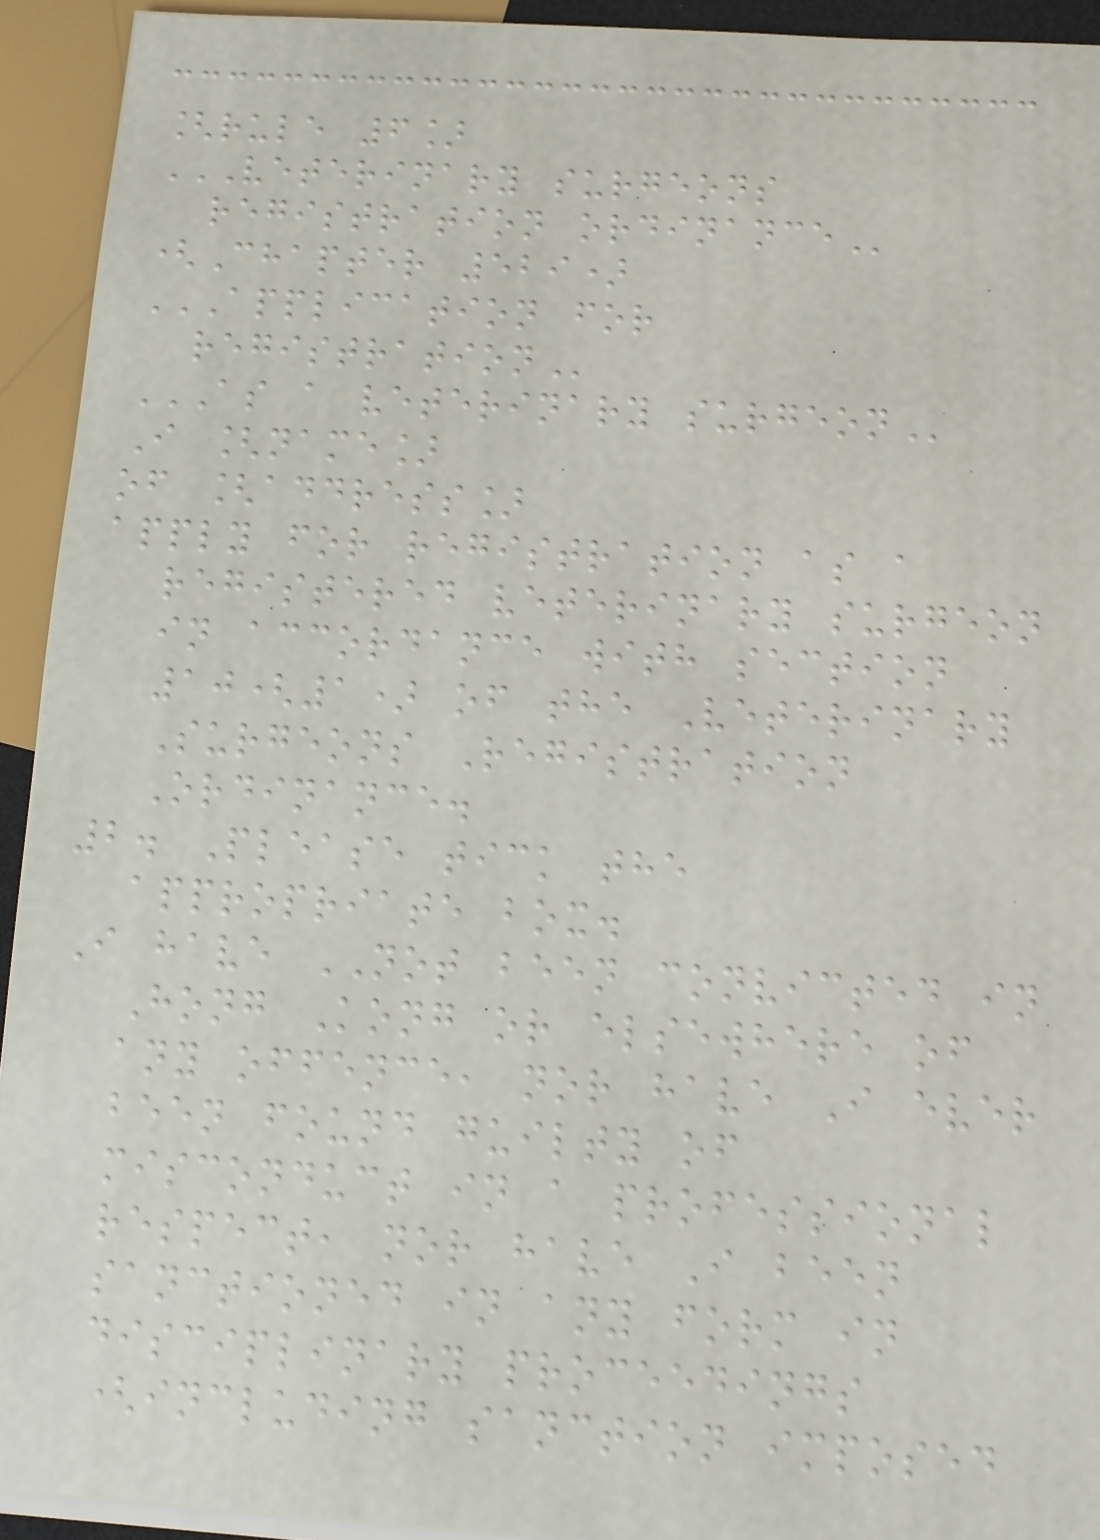[rule 6]
VETERINARY SURGEONS
REGISTRATION ORDINANCE
(Chapter 529)
APPLICATION FOR
REGISTRATION
AS A VETERINARY SURGEON
I [name]
of [address]
apply for registration as a
registered veterinary surgeon
in accordance with section
10(1) of the Veterinary
Surgeons Registration
Ordinance.
2. Please tick the
appropriate box.
I have NOT been convicted in
Hong Kong or elsewhere of
any offence, nor have I ever
been found guilty of
misconduct in a professional
respect, nor have I been
sanctioned in any form in
disciplinary proceedings
(including sanction imposed
